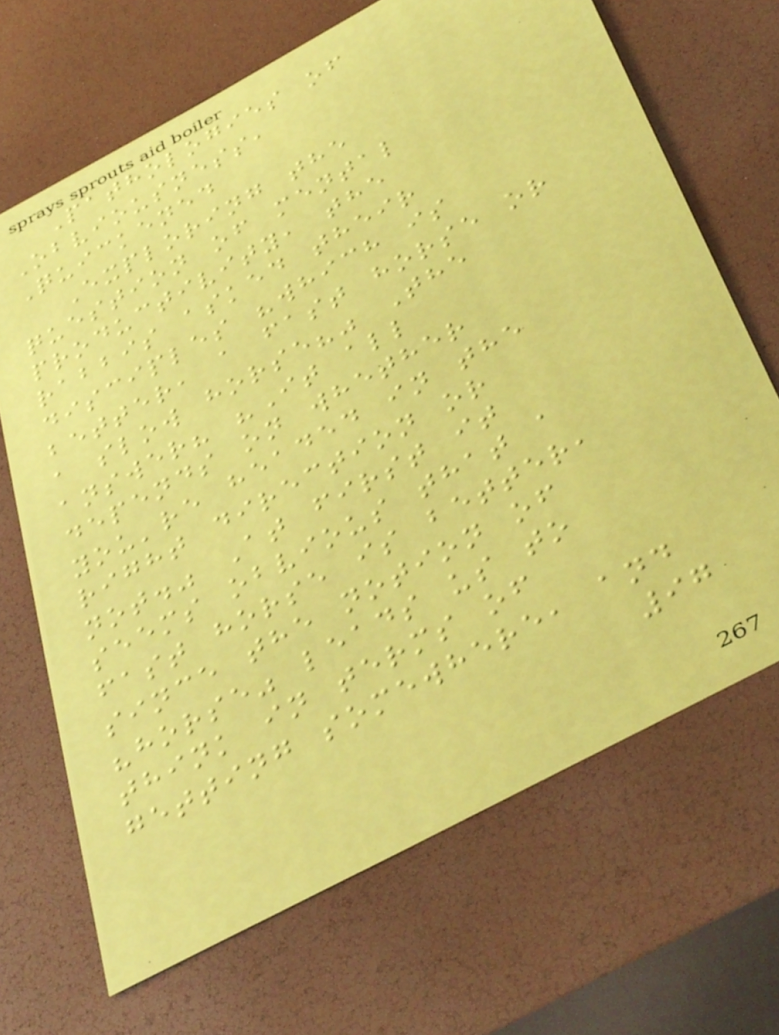Pathologies of
Obviousness,
Quickened
Exploring the
question of mental
productivity, the
rabbis asked their
disciples "which is
better, a fast horse or
a slow horse?" The
answer? "It all
depends on whether
you're headed in the
right direction or
not." At first it
seems obvious that a
fast horse is better,
since the notion of
"horse" leads us to
think in terms of
getting somewhere, and
97
